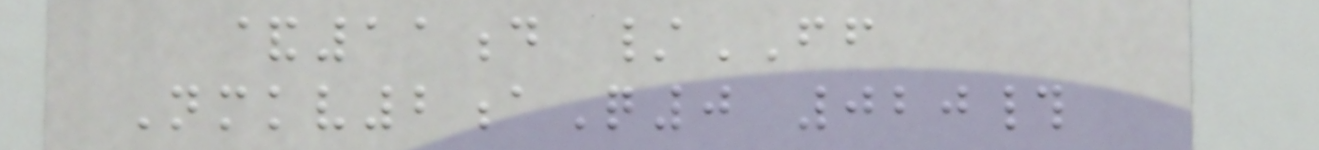&11d /FF
Nmkv2aQ0 020#
